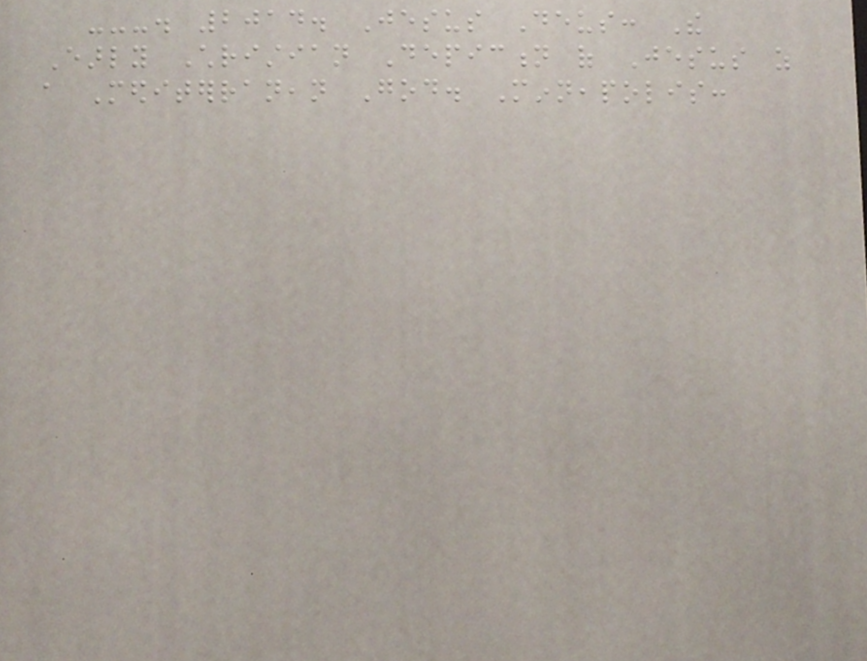---. 2014. Jesus Deus: The
Early Christian Depiction of Jesus as
a Mediterranean God. Minneapolis:
